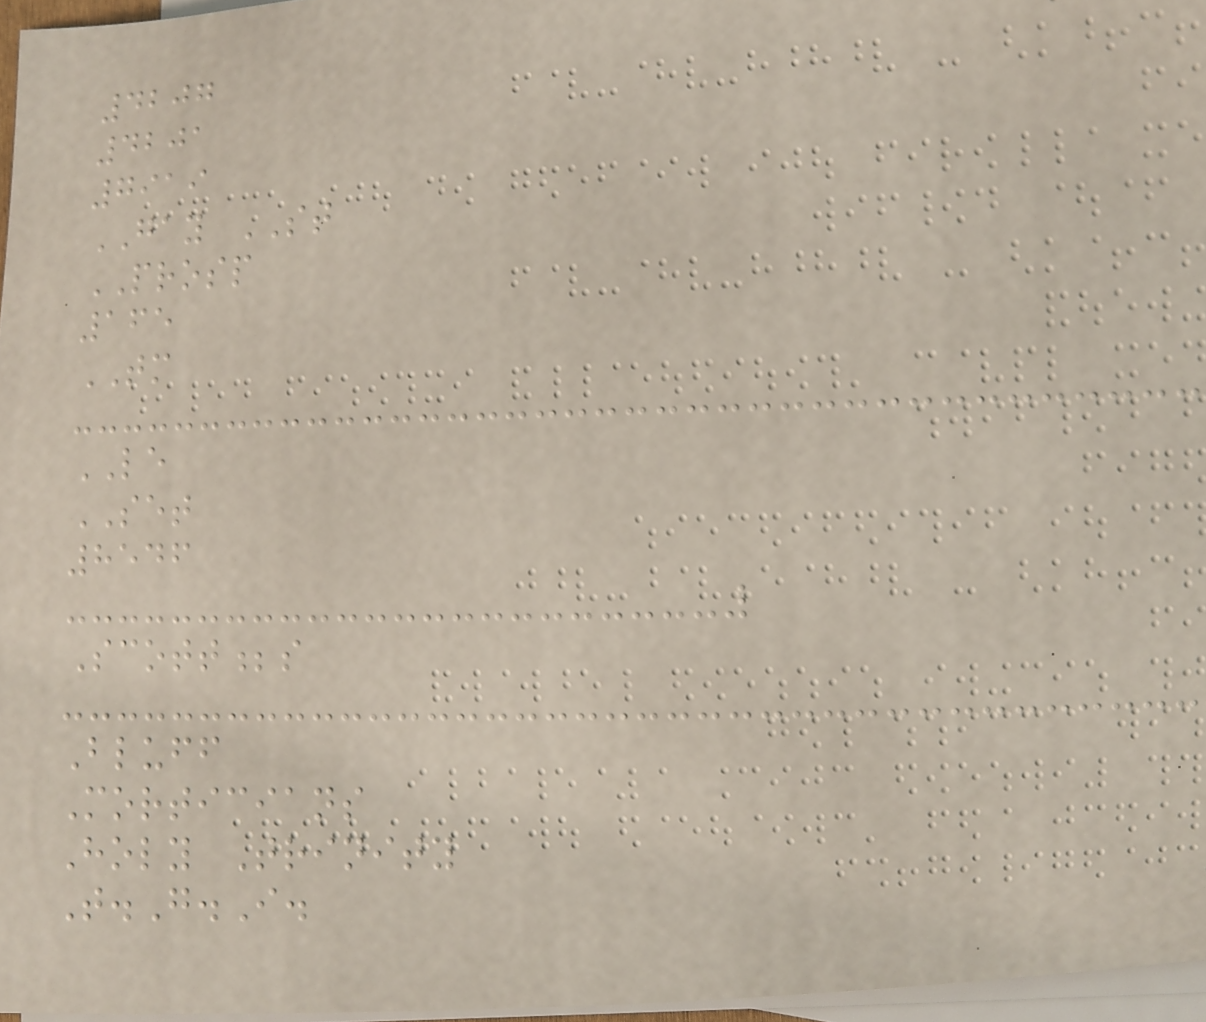4207
4201
7919
GAY ST
PROSP
165
TM
LE
SET
8546
Scott;s
Bluff
Morticians
Holy Trinity
T.G.I.
